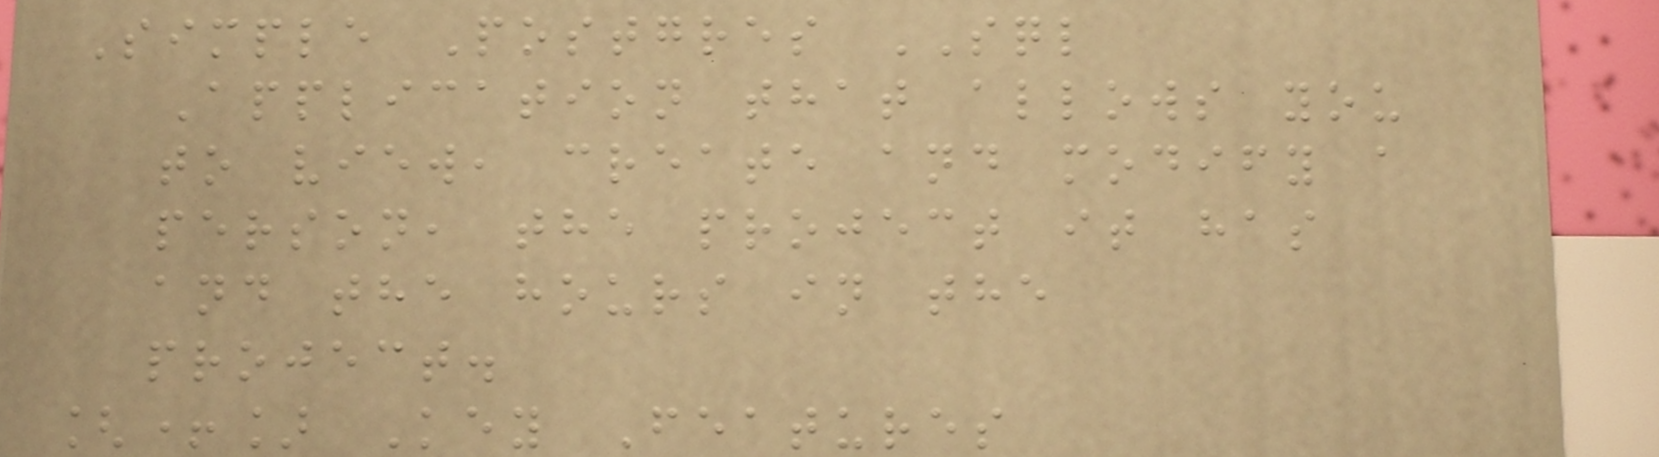Simple Postgres SQL
Application that allows you
to view, create and modify a
person, the project it has
and the hours in the
project.
[+] Key Features
